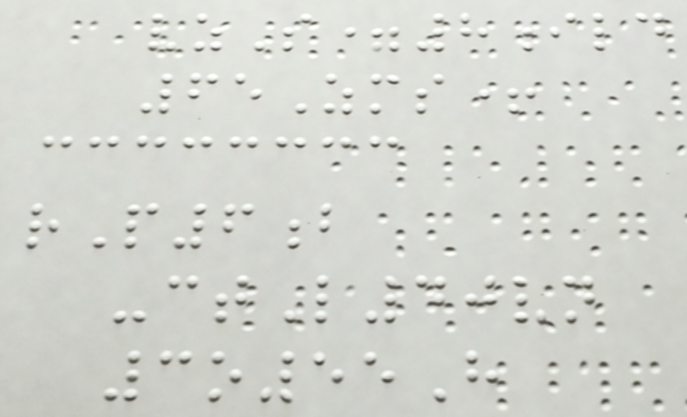vzS=8ild
65Zms+
rP6b
-ctL40vn
3o55H
